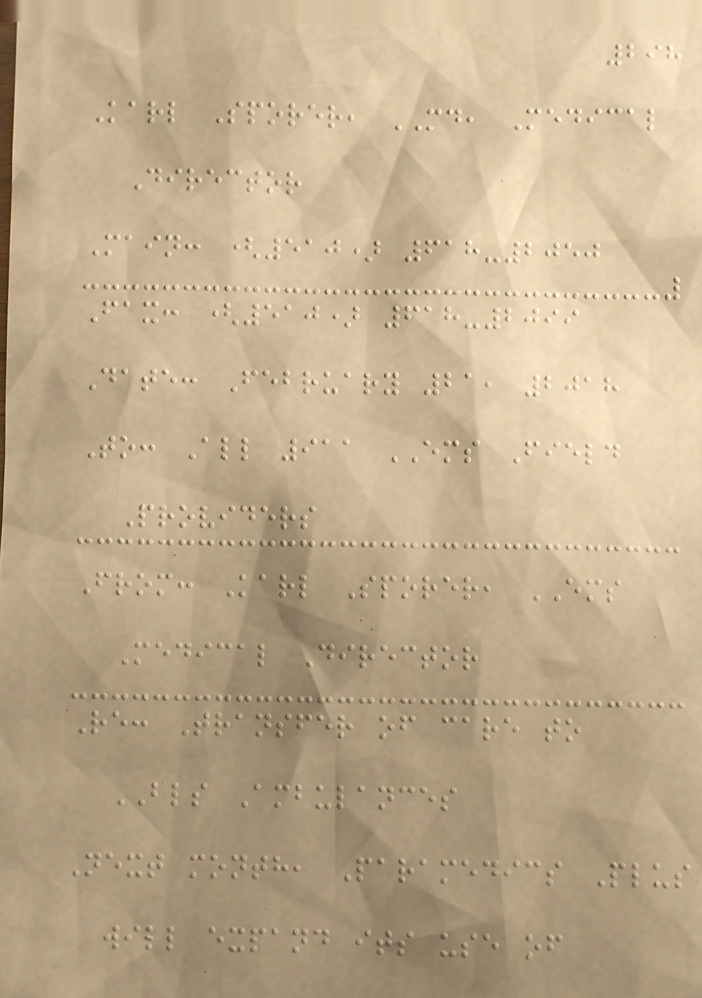298
Karl Sporer, MD, Medical
Director
Main: (510) 618-2050
Fax: (510) 618-2099
Date: February 21, 2018
To: All 911 EMS Field
Providers
From: Karl Sporer, EMS
Medical Director
Re: Transfer of care to
BLS Ambulances
Next month, Paramedics Plus
will expand its use of
